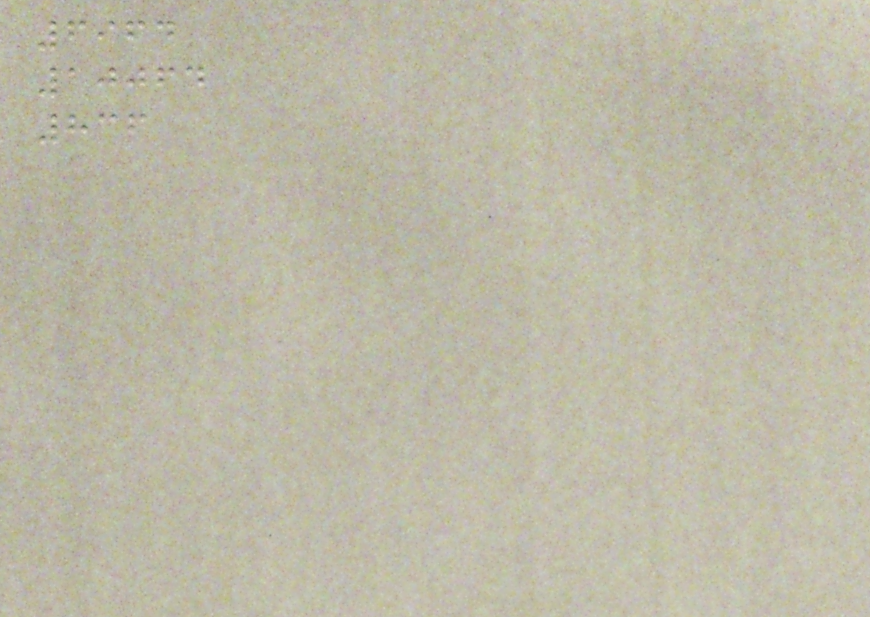6964
10064
836
